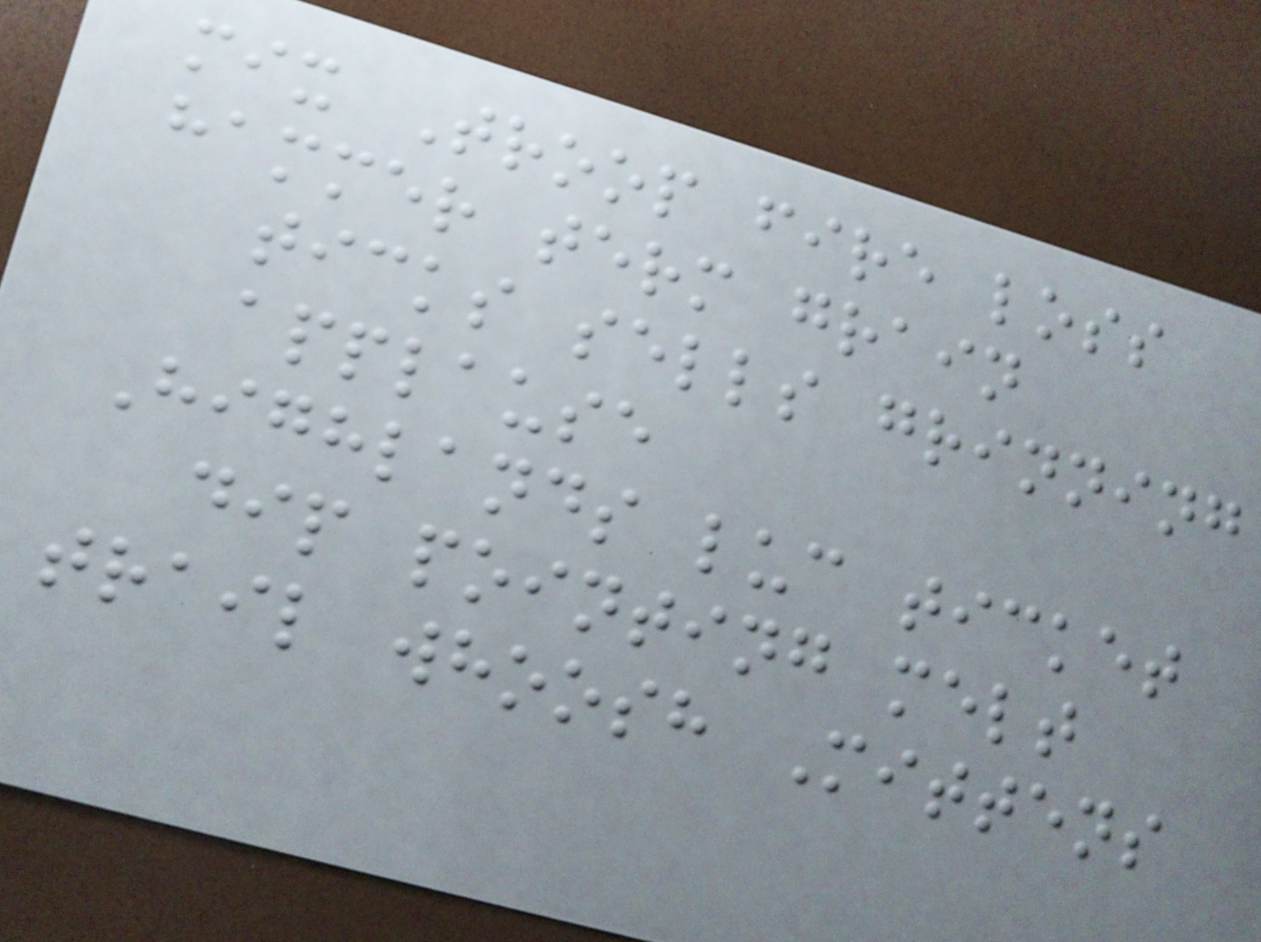mix Troop fire loss
hammer term grain
ticks sells grinning
applause
Highlands luc ticket
dip pointing melt
trail whoosh Mittens
